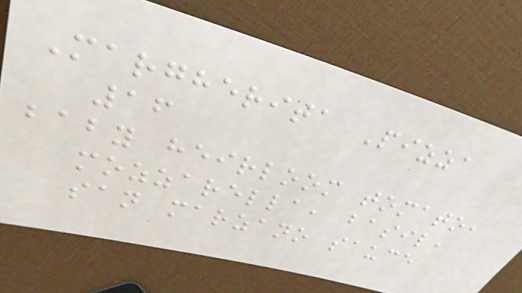Margherita Pizza
16
baby heirloom tomato,
mozzarella, basil,
san marzano sauce
